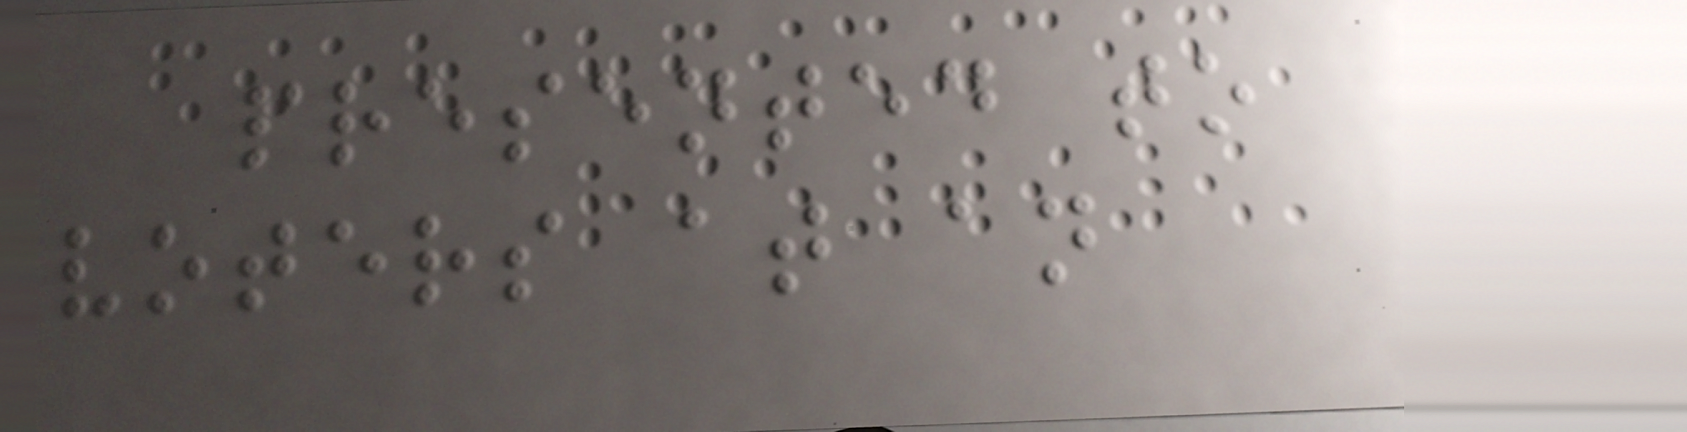presented to
voters at an
